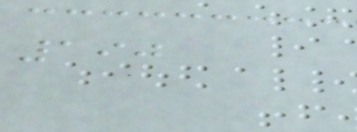190
